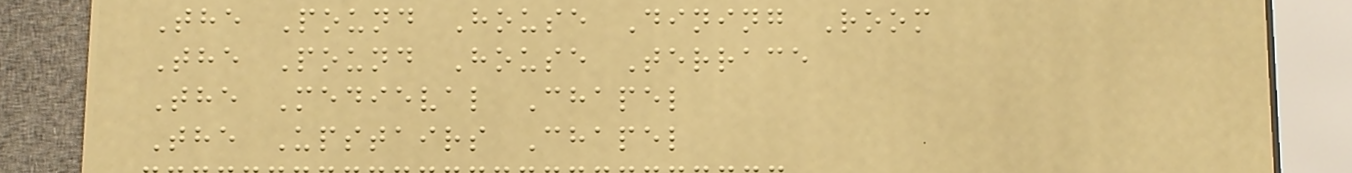The Pound House Dining Room
The Pound House Terrace
The Medieval Chapel
The Upstairs Chapel
